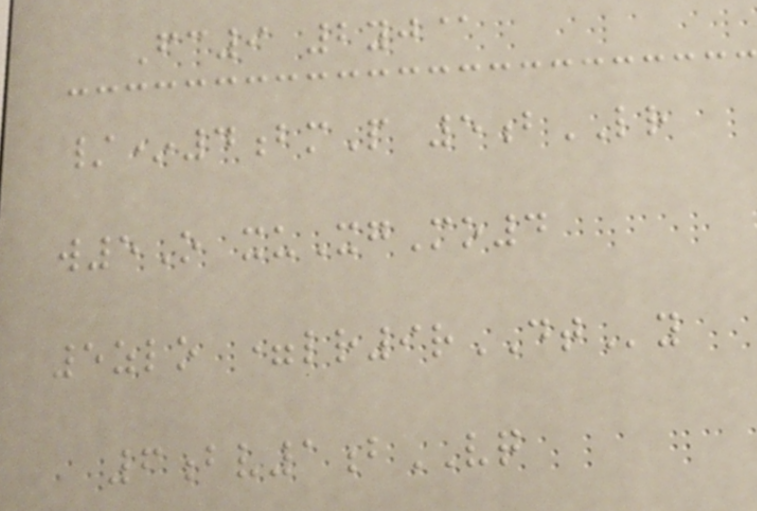Fc9 2yj@
/*4bmP 5bLR
w5O xuXgMo4
5zlo =lr9rDTy
6bv1bVQ
